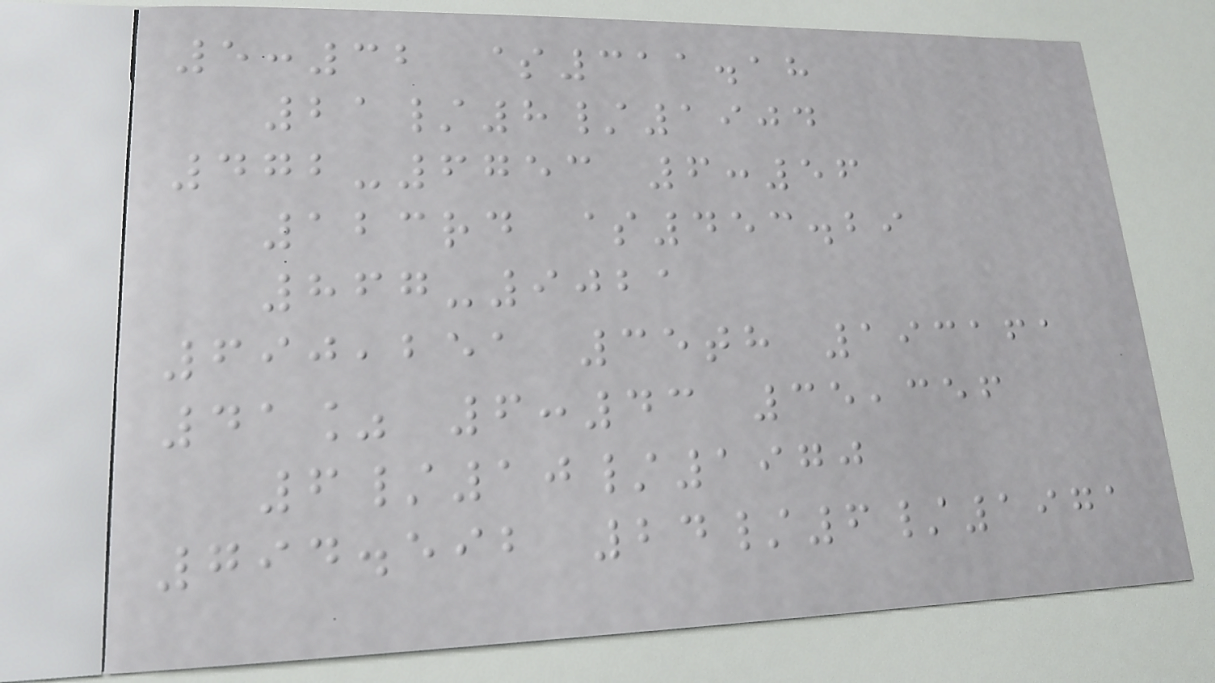5:32 $311.18
21/8/1904
472-6753 6:56
123rd $453.29
867-9021
690,251 35th 193161
41% 6:43 35,356
6/10/1970
794.592 24/6/1971
